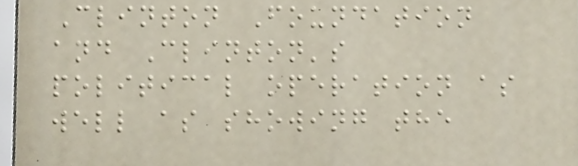Clinton Foundation
and Clinton's
political operation as
well as showing the
